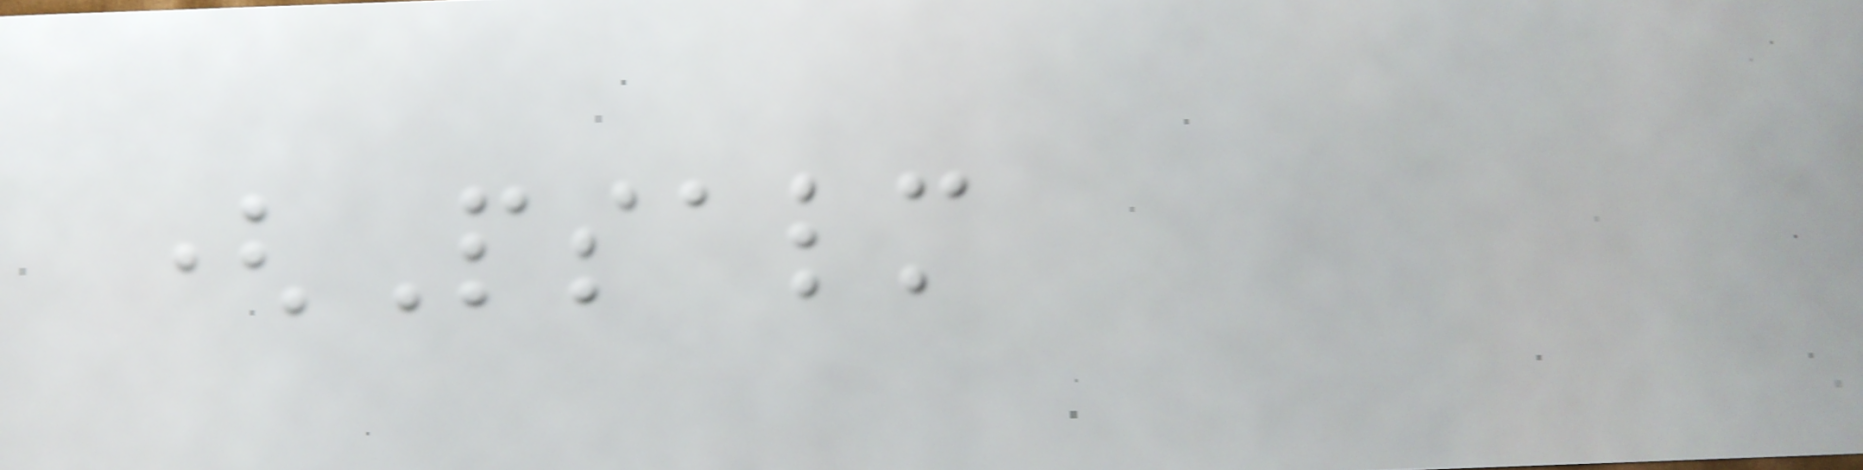(Psalm
